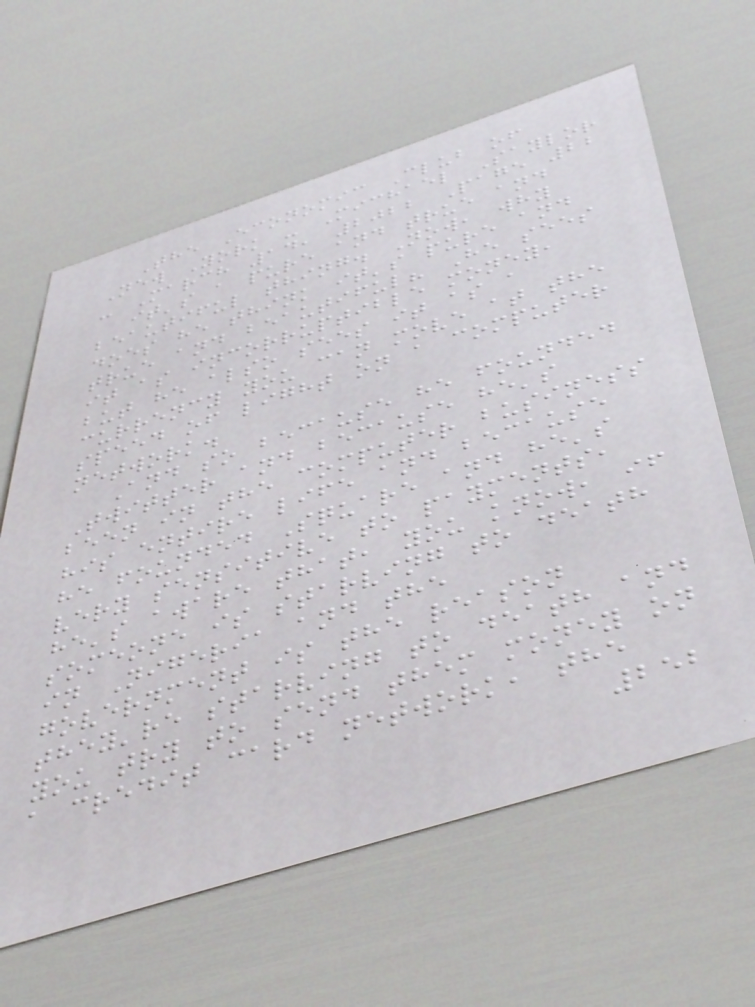The Economic Club of
New York - Michael Saylor
- March 14, 2022 Page 22
it's a pure and true and
beautiful thing. Now, why
does he think it's pure and
true and beautiful? He sees
it as incorruptible money,
but he also sees it as a
currency you can move at the
speed of light on a computer
network.
And so because he founded
Twitter and because he's
been in the computer business
his entire life and because
he founded Square and he's
very sensitive to payments,
he's aware that, you know, if
someone is starving to death
in Nigeria and the
government is the reason
they're starving to death and
you try to send them money on
a credit card network, the
252
